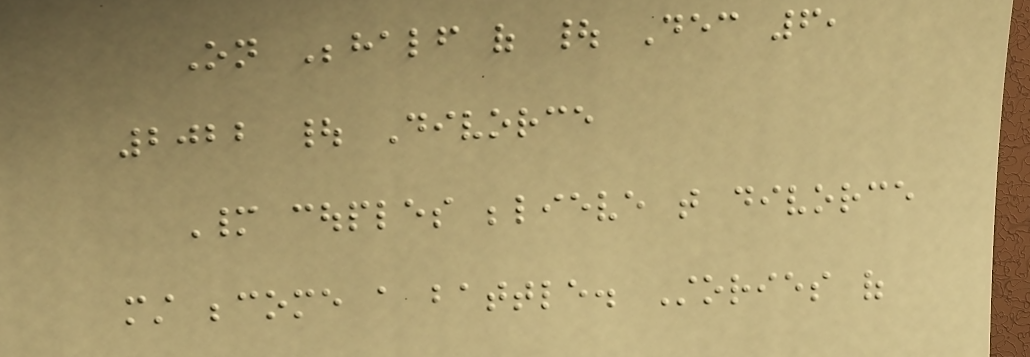On Behalf of | Dec 6,
2022 | Divorce
Many couples believe that divorce
must become a battle. Stories of
